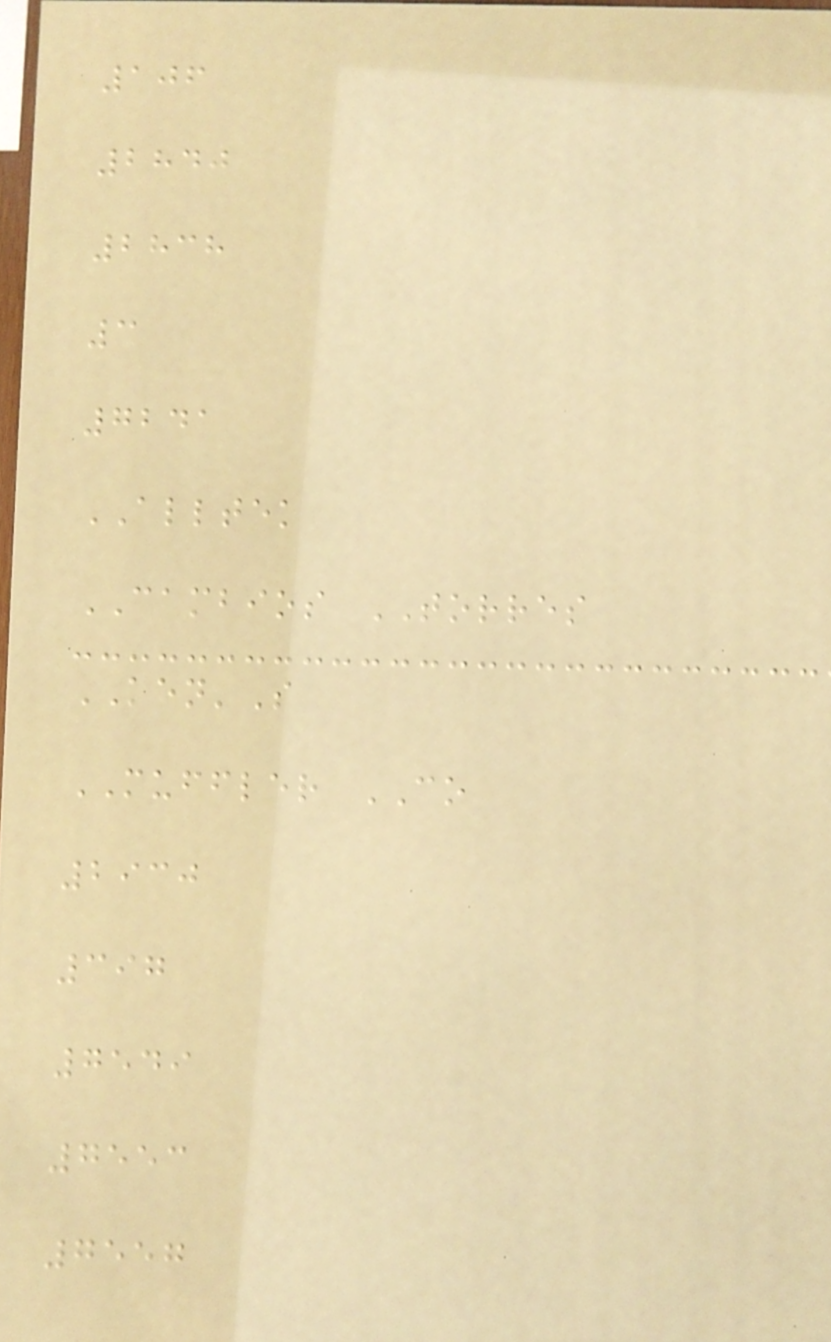106
2840
2838
3
7241
ALLTEK
CAMBIOS TORRES
KEN'S
MUFFLER CO
2930
397
7549
7553
7557
